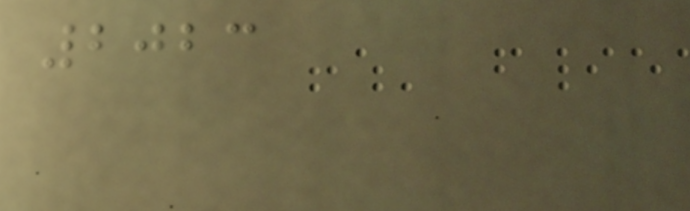2023
